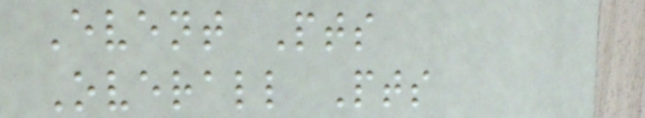Event Pts
Overall Pts
